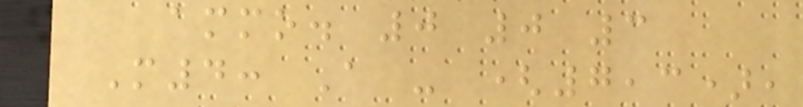ammo. 0 0 3
M4: A - (7,3),
